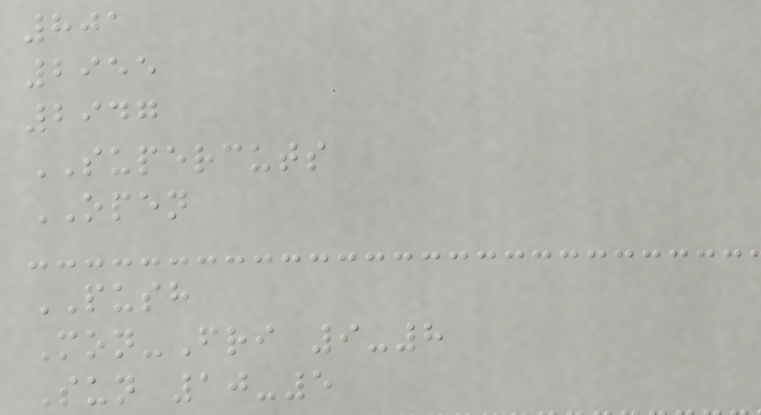801
2955
2947
SUPERCUTS
OPEN
PUSH
Mon-Fri 9-8
Sun 10-5
